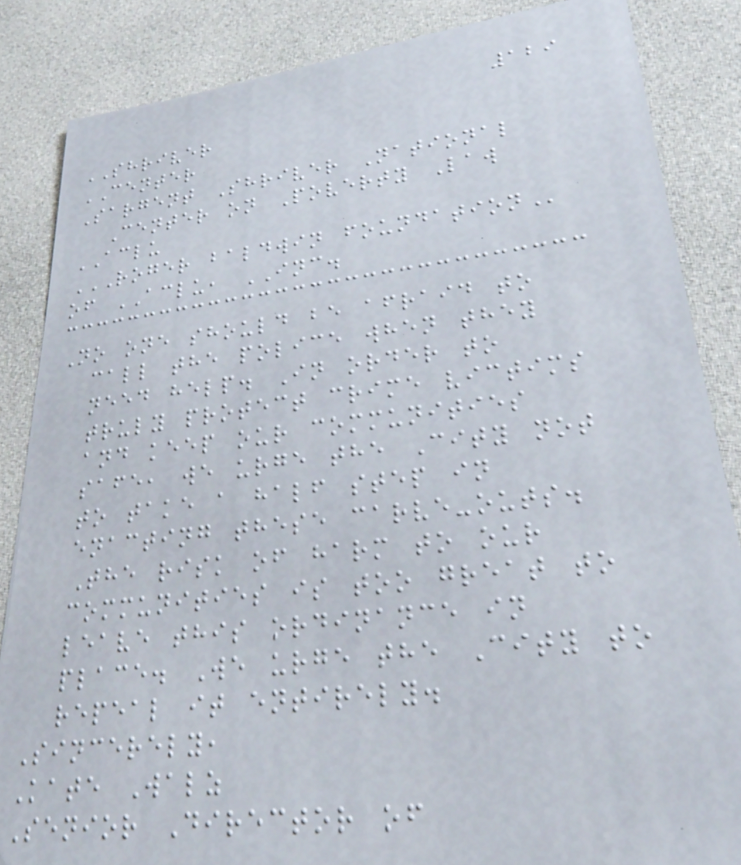129
SHRIVER
CENTER
Sargent Shriver National
Center on Poverty Law
ACLU
ROGER BALDWIN FOUNDATION
of ACLU, INC.
No one should be afraid to
call the police when they
need help. In order to
truly protect crime victims
and keep our communities
safe, we urge the City not
to take a half step in
enacting these carve-outs.
The risk of harm to our
communities is too great to
leave this ordinance in
place. We urge the City to
repeal it entirely.
Sincerely,
Kate Walz
Senior Director of
